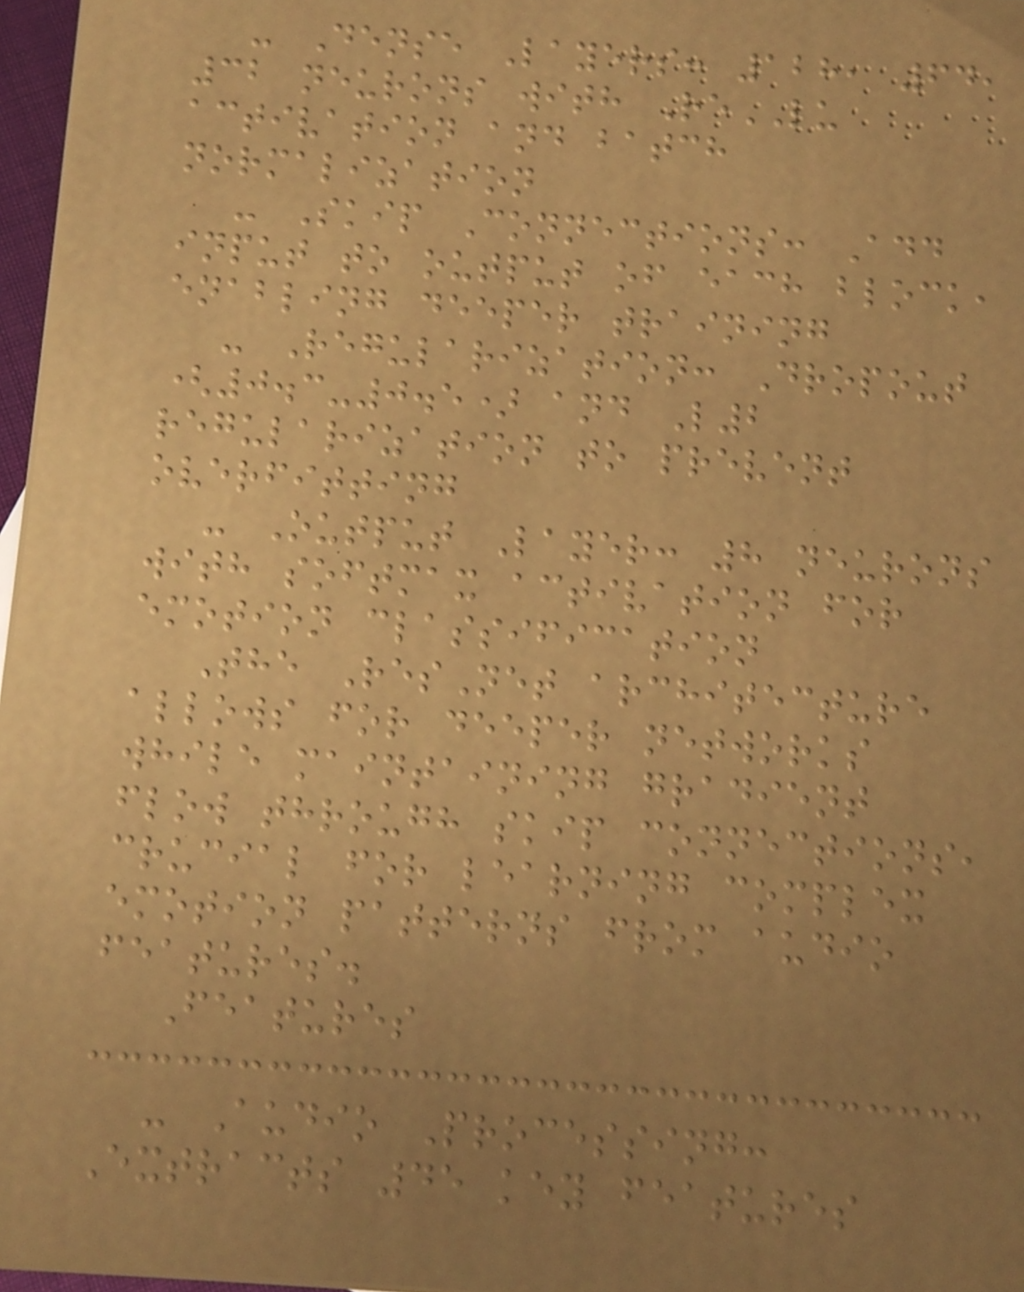- Dense Layers: 128, 64,
32 neurons with ReLU
activation and batch
normalization
- Skip Connections: Add
input to output of each block,
enabling deeper training
- Regularization: Dropout
(0.3-0.5) and L2
regularization to prevent
overfitting
- Output Layer: 8 neurons
with softmax activation for
emotion classification
The ResNet architecture
allows for deeper networks
while maintaining gradient
flow through skip connections,
crucial for learning complex
emotion patterns from audio
features.
Features
- Audio Processing:
Extracts 45 key features
